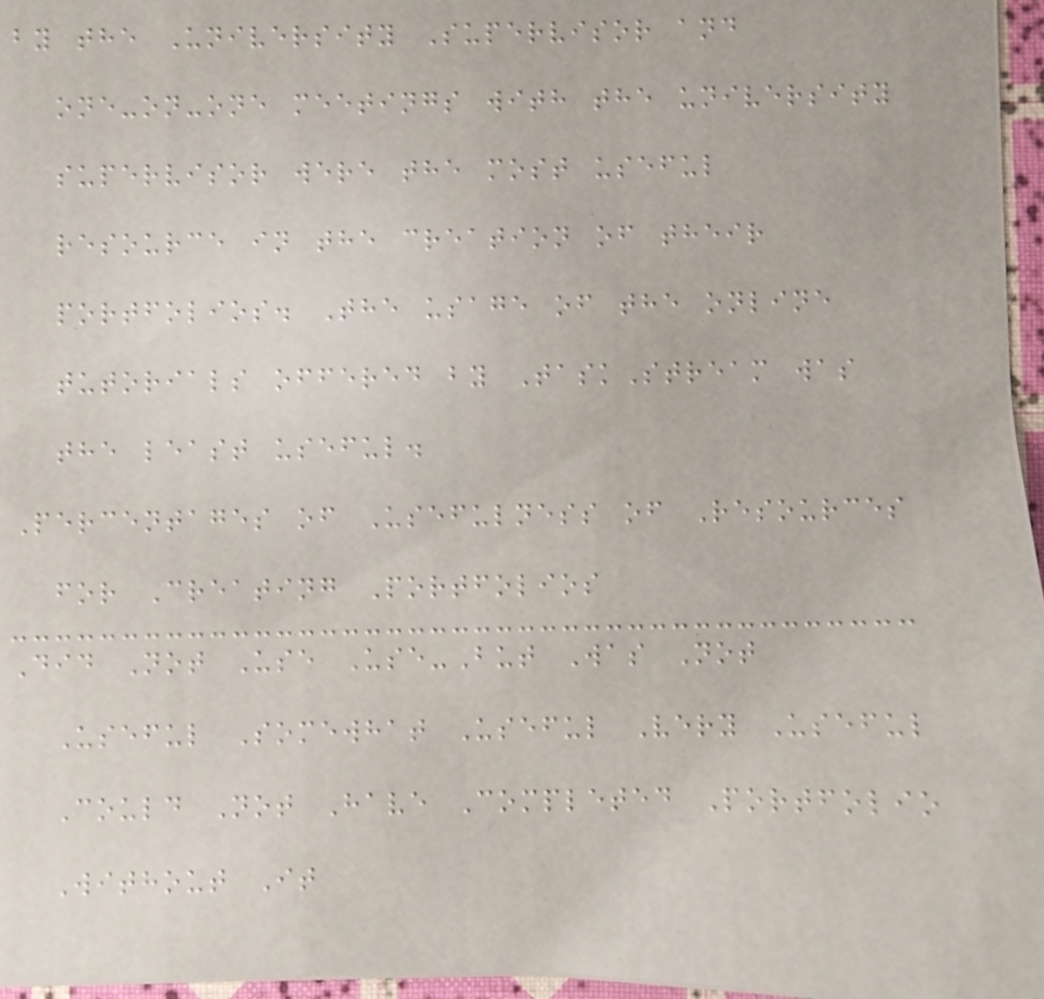by the University Supervisor and
one-on-one meetings with the university
supervisor were the most useful
resource in the creation of their
portfolios. The usage of the online
tutorials offered by TaskStream was
the least useful.
Percentages of Usefulness of Resources
for Creating Portfolios
Did Not Use Use-But Was Not
Useful Somewhat Useful Very Useful
Could Not Have Completed Portfolio
Without It
